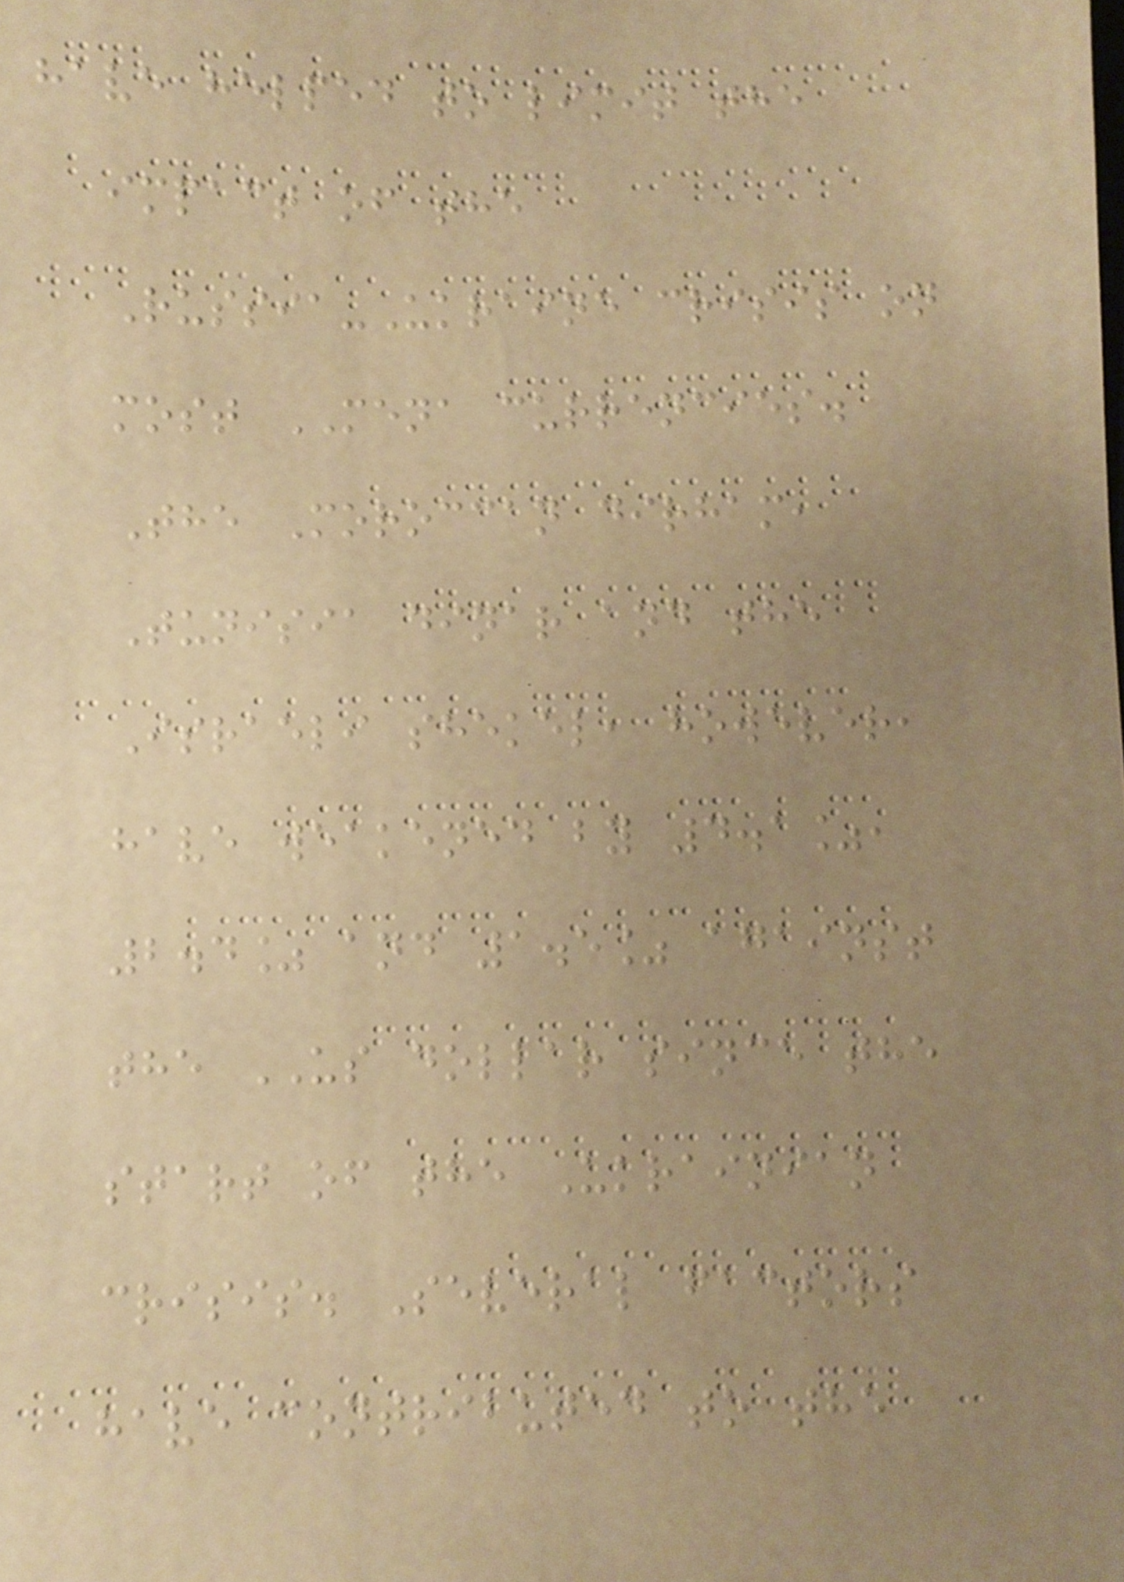have helped to limit the
impact of the
Russia-Ukraine crisis on
most MENA currencies.
The Moroccan dirham,
Tunisia dinar and the
Israeli shekel, however,
have weakened by 4.1%,
2.4% and 1.5% against
the US dollar since the
start of the Ukrainian
crisis. Several factors
have contributed to the
